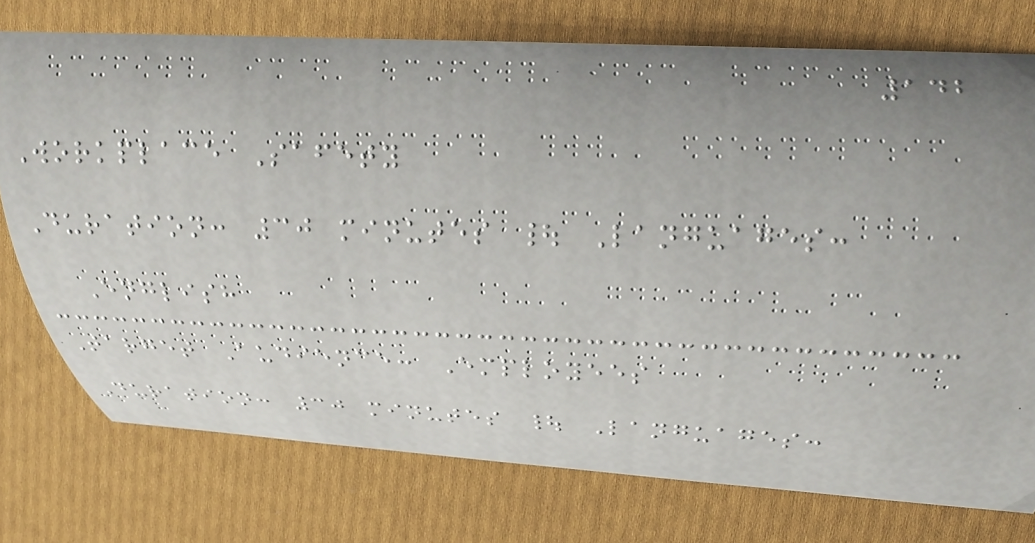142
Workplace Safety
Duration: 30 minutes | Languages:
English
Target Audience: Employees
Duration: 30 minutes | Languages:
